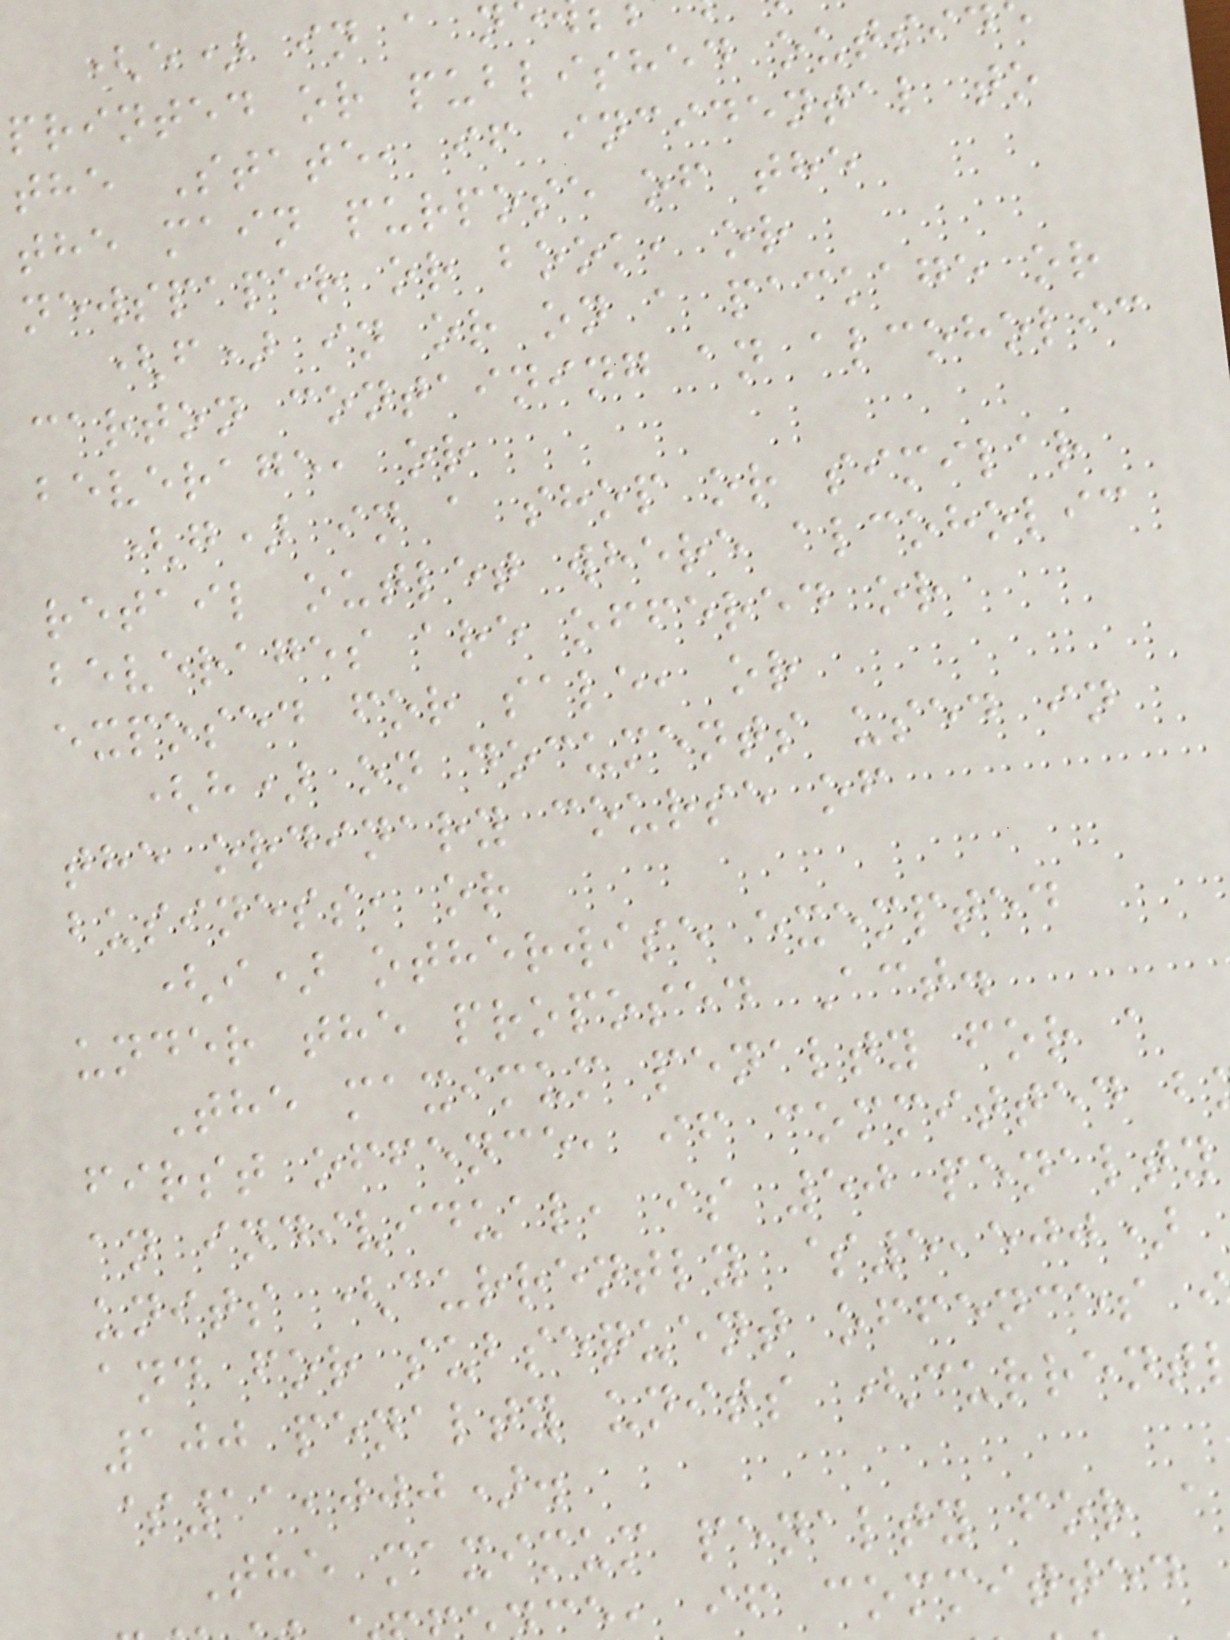(e) in a n
printed or published outsid
the State, if incidental to
the main purpose of the
newspaper or book, or
(f) in or on a package or
carton containing an alcoholic
beverage, or
(g) in a shop or similar
retail outlet where alcoholic
beverages are offered or
exposed for sale, or
(h) on documents used in
the ordinary course of
business, or
(i) otherwise exempted
under the proposed Act.
The maximum penalty for a
first offence, if committed b
an individual, is 50 penalty
units (currently $5,500)
and for subsequent offences
100 penalty units (current
$11,000).
The maximum penalty for a
, if committed
